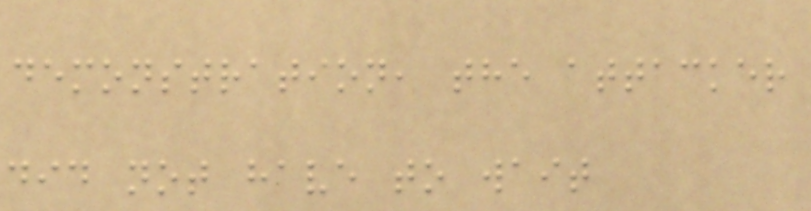demonstration, the attacker
did not have to wait
